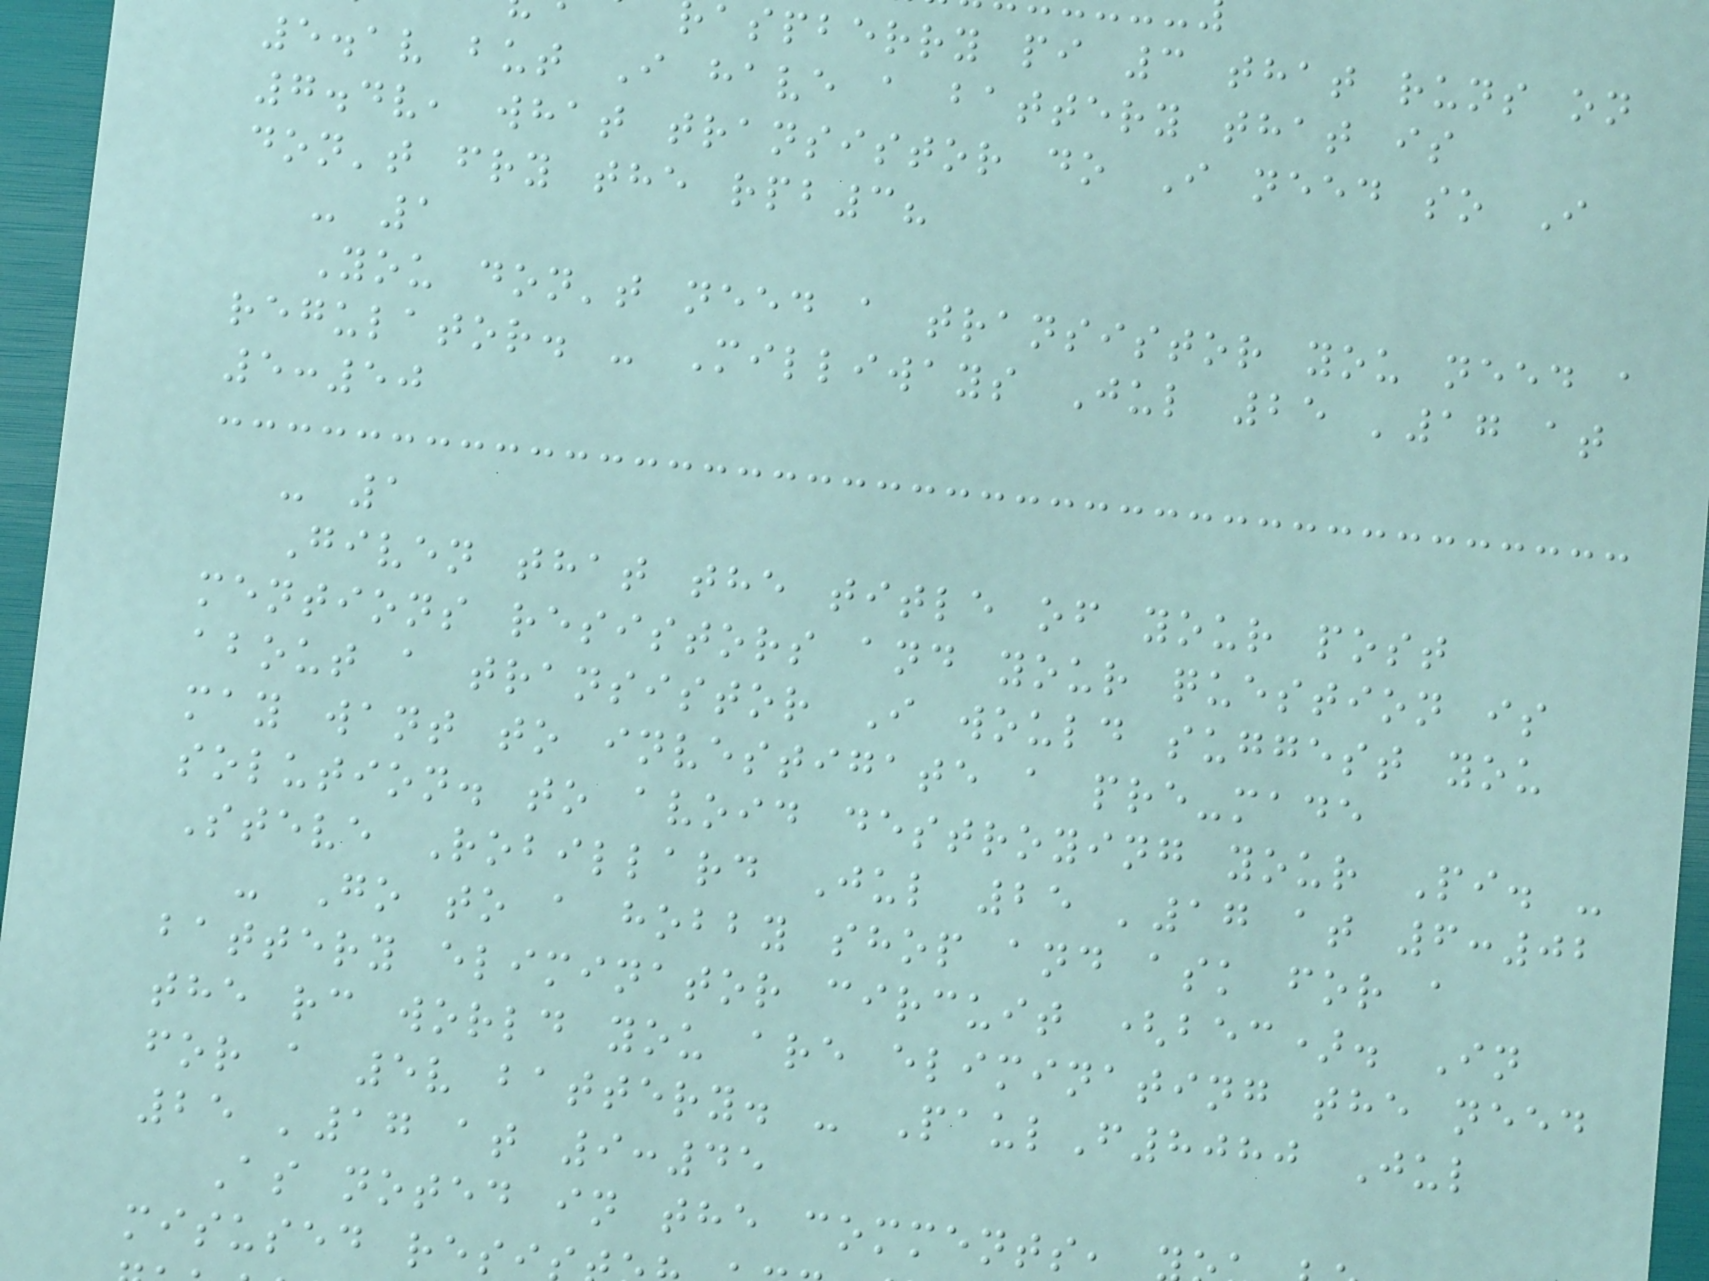aspberry pi 3 that runs on
5.1v but I have a battery that is
7.4v, what transistor do I need so I
don't fry the rpb3?
- 1
You don't need a transistor you need a
regulator. - Milliways Jul 25 '17 at
5:50
- 1
Given that the title of your post
mentions resistors and your question is
about a transistor I would suggest you
may want to investigate a pre-made
solution. to avoid destroying your Pi. -
Steve Robillard Jul 25 '17 at 6:02
- Go to a hobby shop and ask for a
battery eliminator circuit (bec). In
the rc world you are eliminating the need
for a 5v battery. - PaulF8080 Jul
25 '17 at 9:45
As noted in the comments,
misused resi
